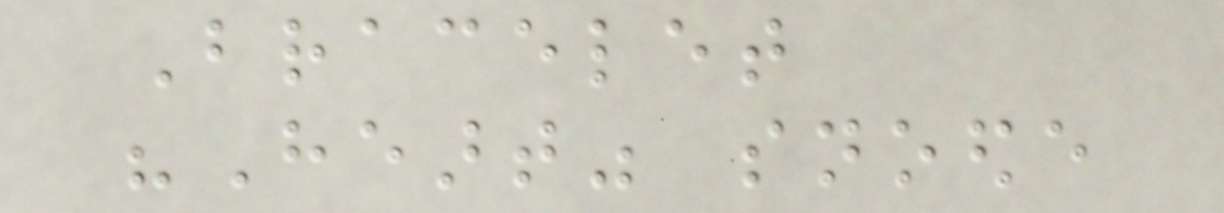Bracelet
"Heart" snoede
